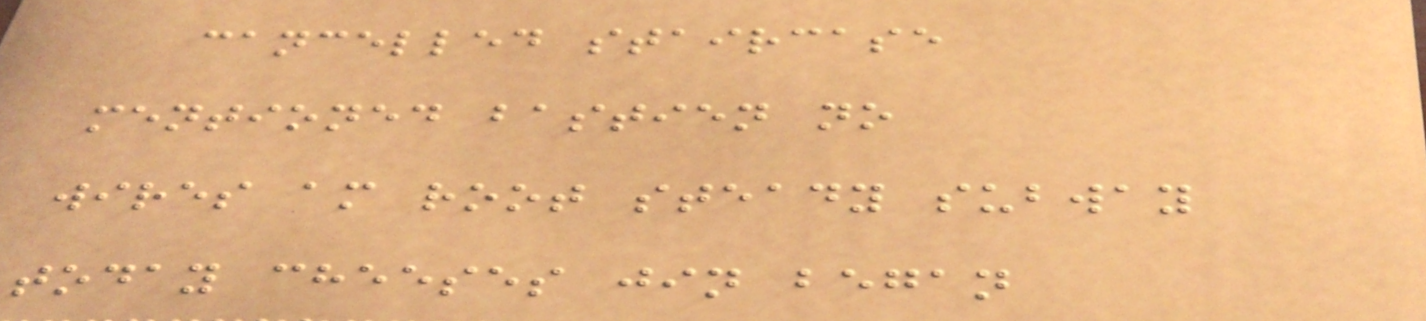cancelled staircase
mentioned bastien no
wires am root steady subway
today cheeses jin began
